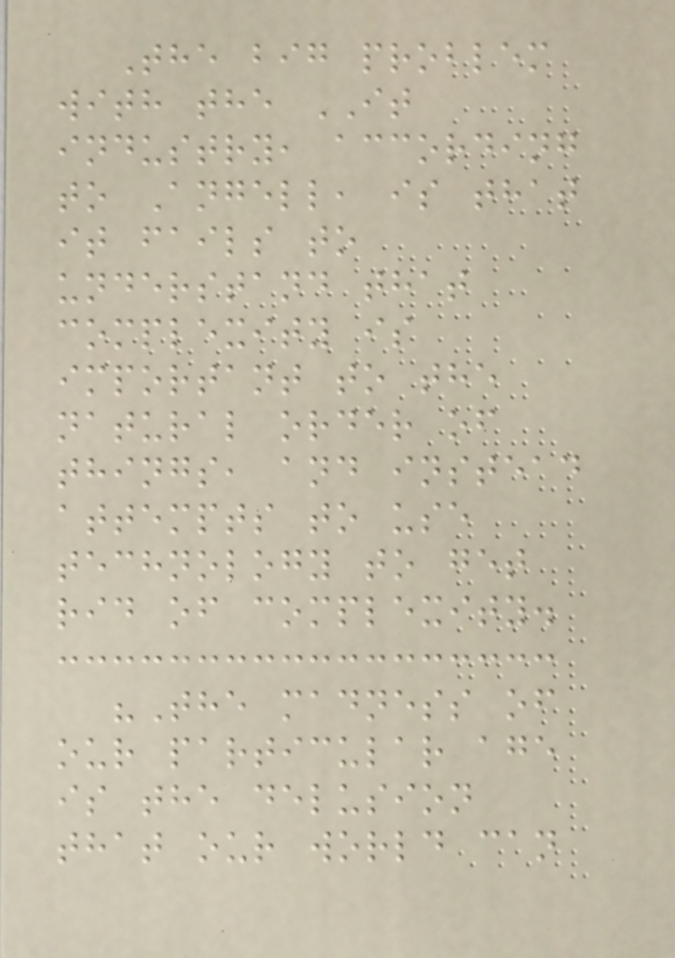The big problem
with the IT
industry, according
to Angell, is that
it fails to
understand that
complexity is
important to the
natural order of
things, and instead
attempts to use
technology to get
rid of complexity.
"The madness of
our particular age
is the delusion
that our world can
